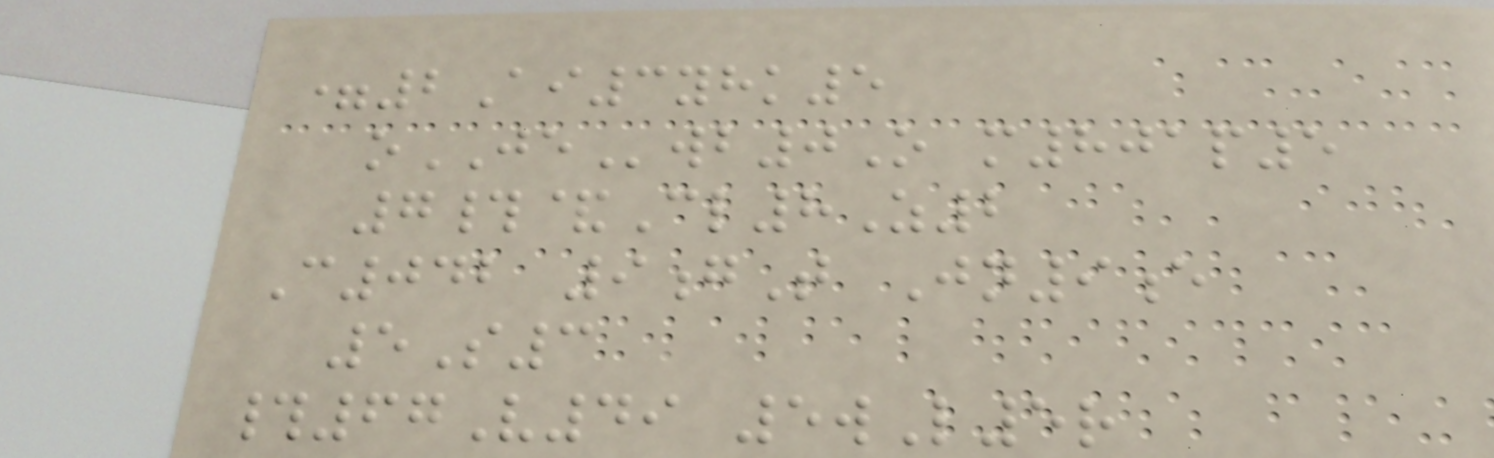=2Ai3yhk5
oJEwb0O m801p5
7#&Cl8Z2
C042 9gT Jn9e
5S3
#67V49 5wL5r
